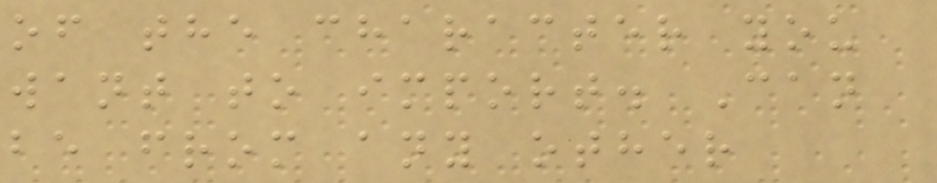of the character you
want to import. Can
be from any other
